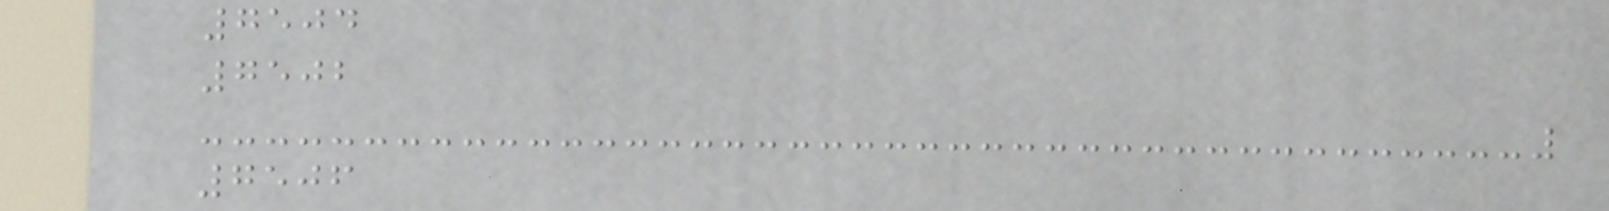7504
7502
7506
